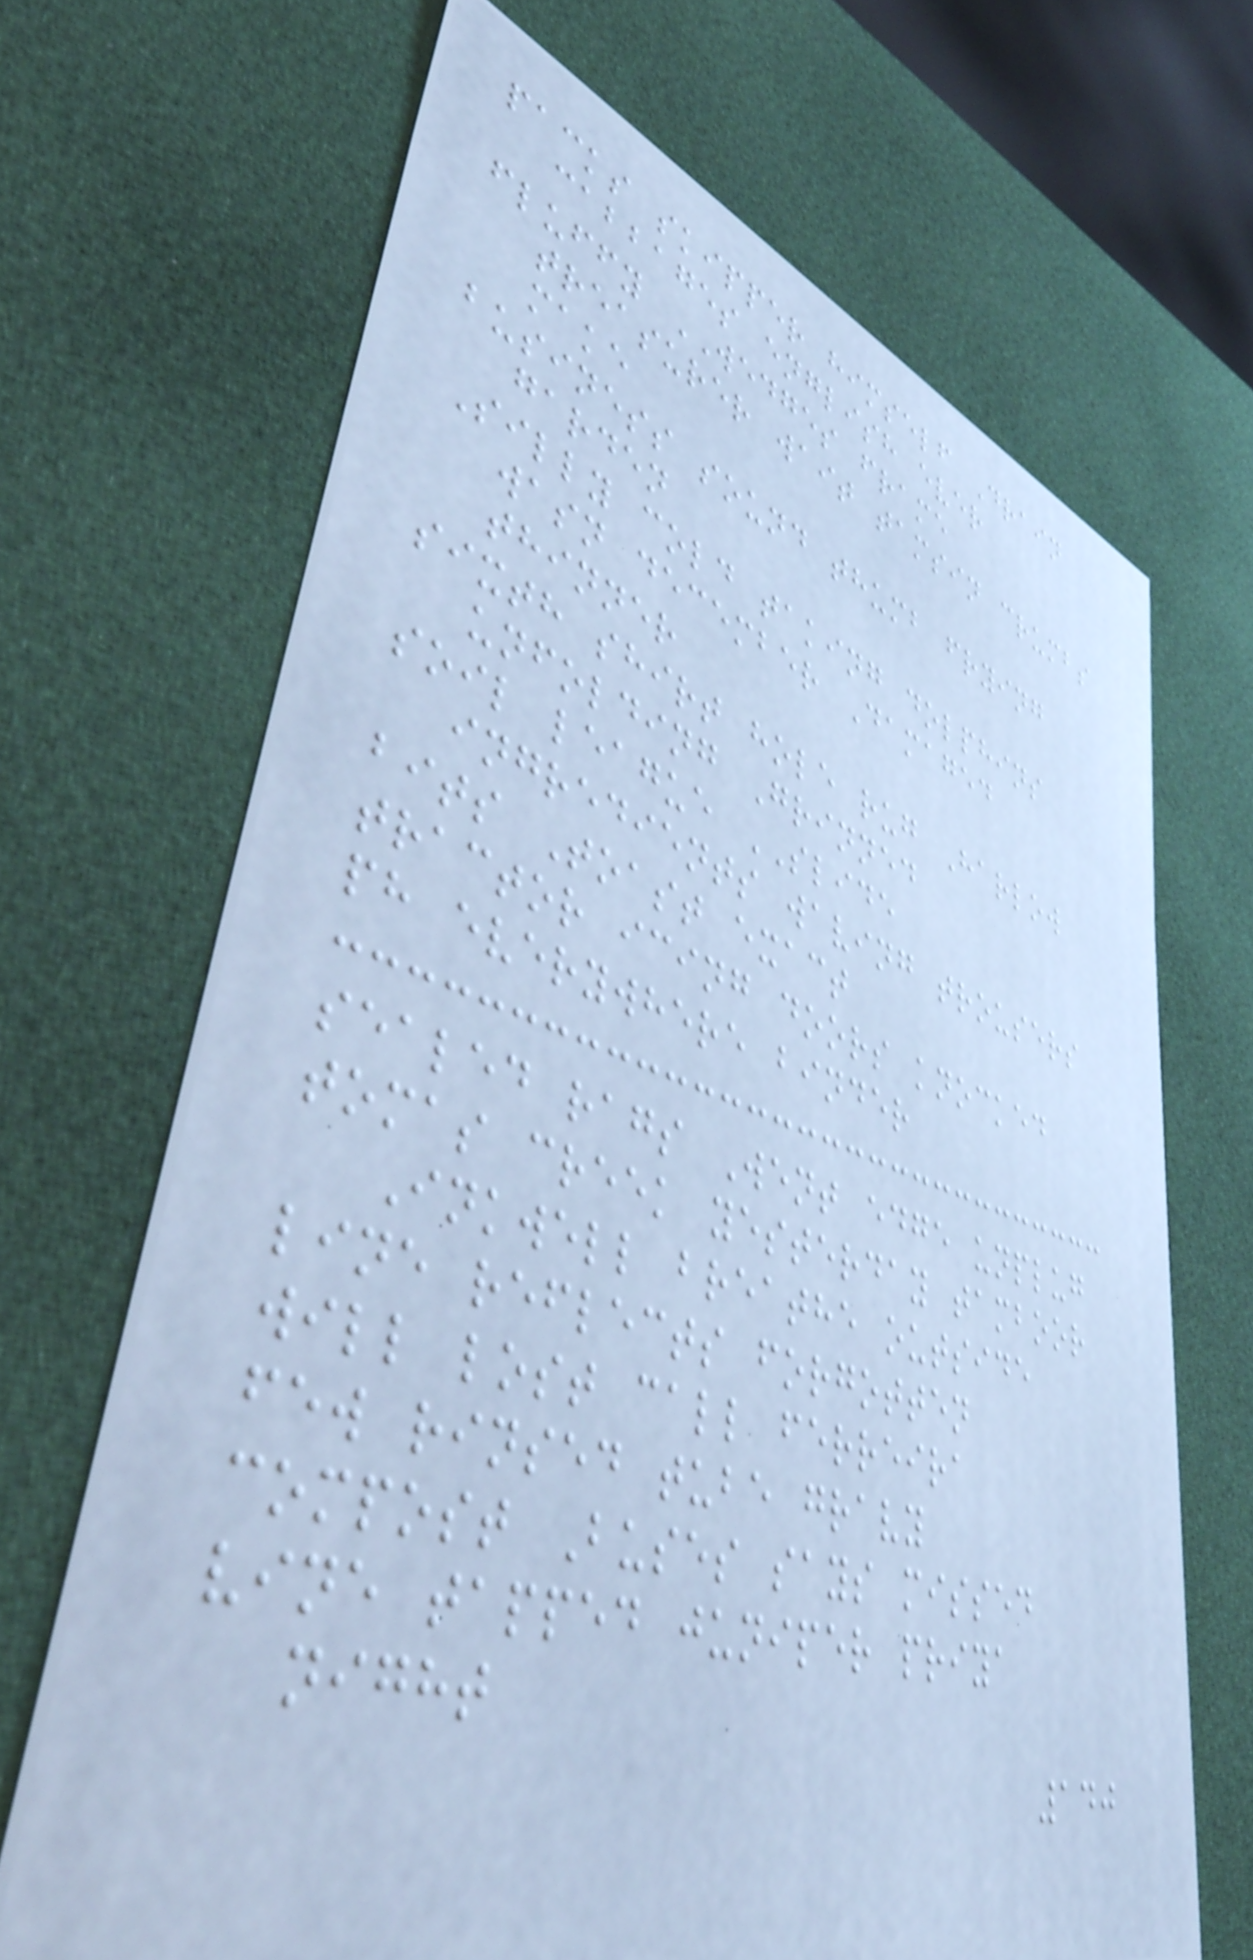packs skipper himself Drain
cabbages english ever
fluffy WEDGES frame
treasurer wait tamsin crumbs
make
business sound thumb frying
garden
Silly cold taking dolphins
wasn december Damaged
thinner
sixth shirt hole rug Harlow
unfolding Grinned
soil league SLIDE
ingredients waving trousers
bits Toast exact
tractor icing doors knocked
ph everywhere binder
sealed rags Went edge unplug
tomas creek yesterday tamboor
Inkwell breathe outside
line reflects forgotten
will lost call ferreira
few rinsed tube gravy
compost Buses says missed
vine tapped juniper priya
night
140
